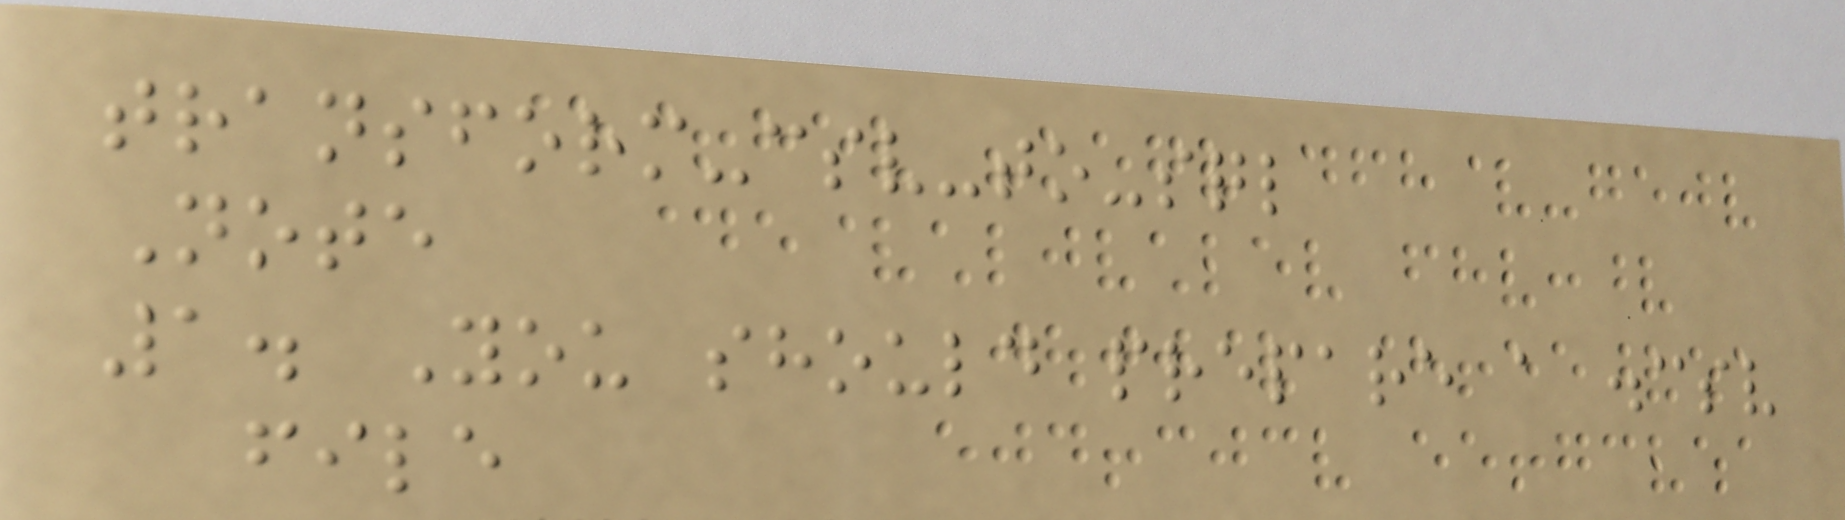transform-csv-to-sql
Note
1. You should prepare a .csv
file
